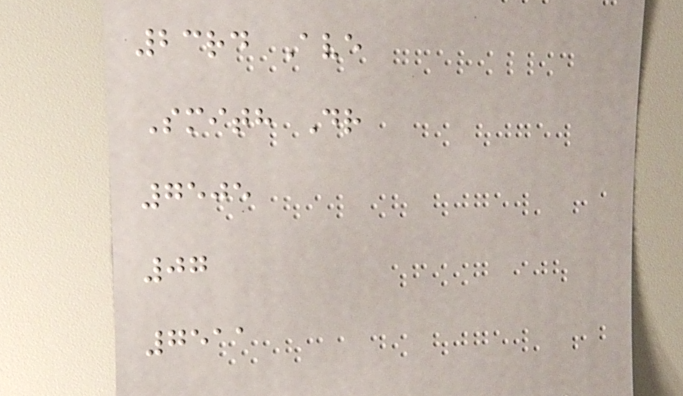23rd Ave
Smith Dr
7505
07
7511
